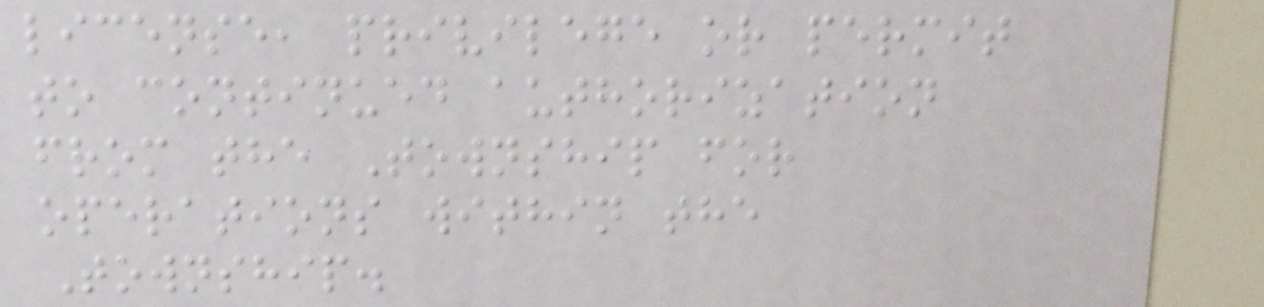license, privilege or permit
to continued authorization
from the Township for
operations within the
Township.
